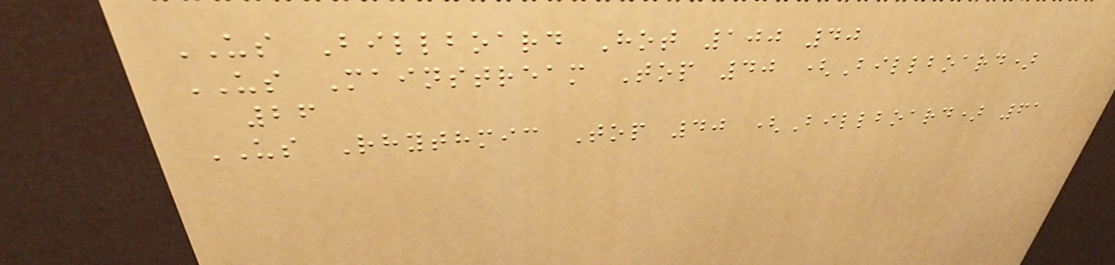US Billboard Hot 100 40
US Mainstream Top 40 (Billboard)
26
US Rhythmic Top 40 (Billboard) 61
